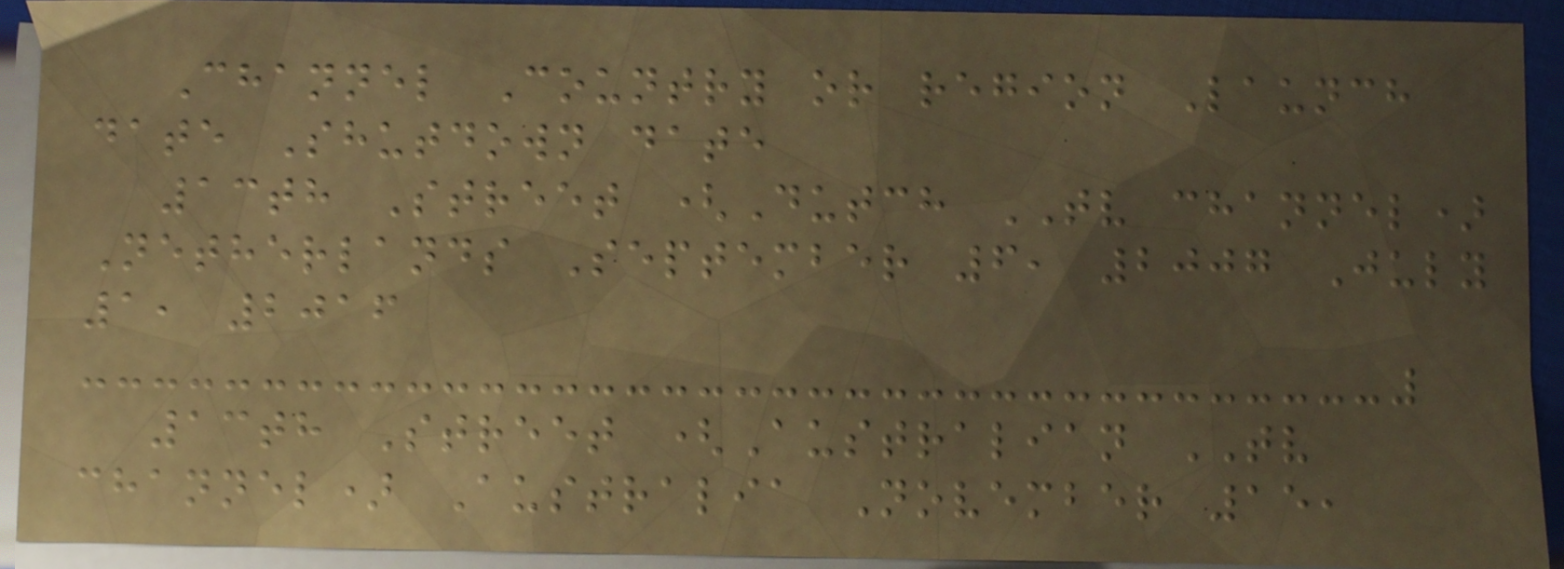Channel Country or region Launch
date Shutdown date
13th Street (Dutch TV channel)
Netherlands September 6, 2007 July
1, 2016
13th Street (Australian TV
channel) Australia November 15,
